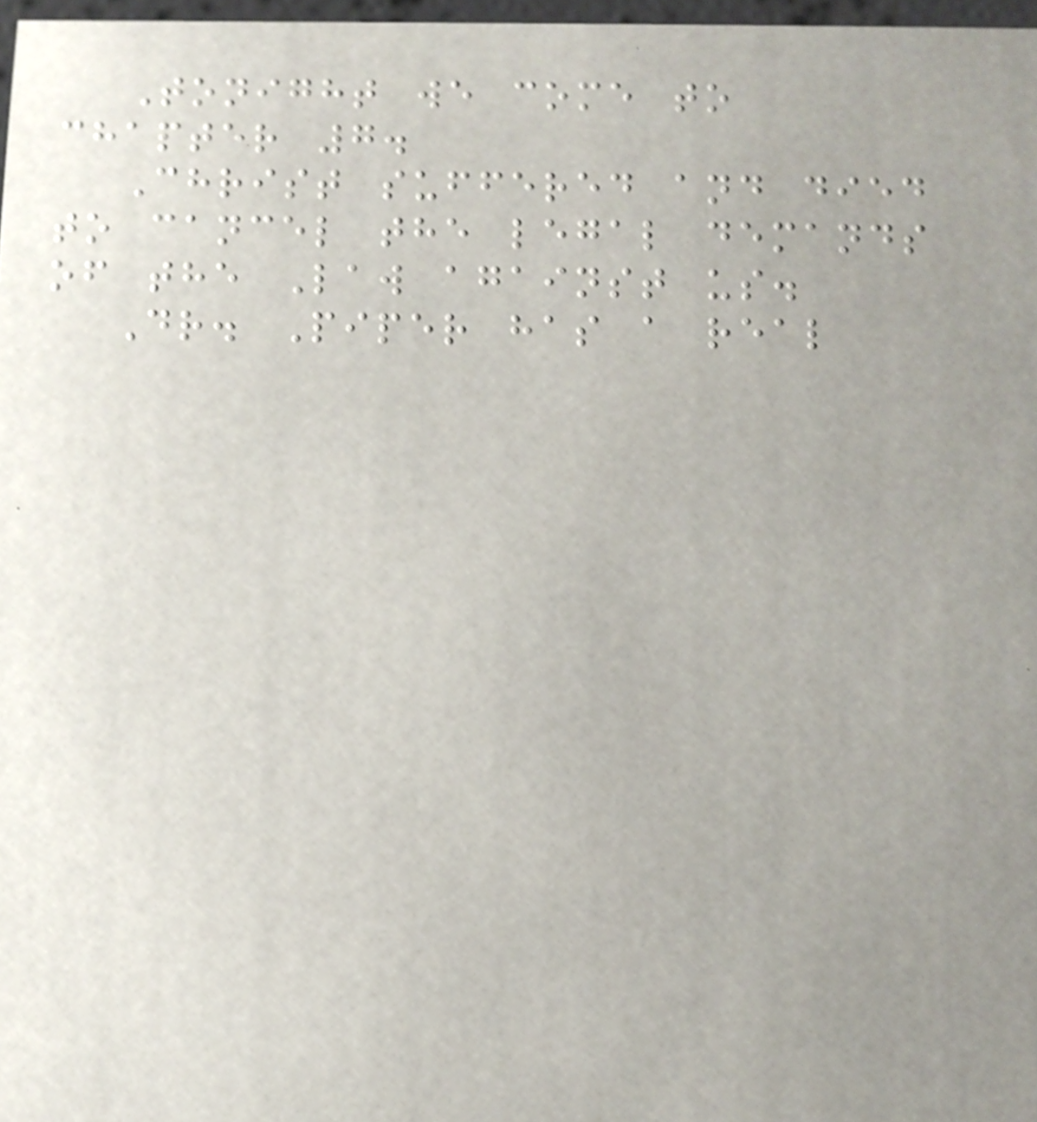Tonight we come to
chapter 7.
Christ suffered and died
to cancel the legal demands
of the Law against us.
Dr. Piper has a real
